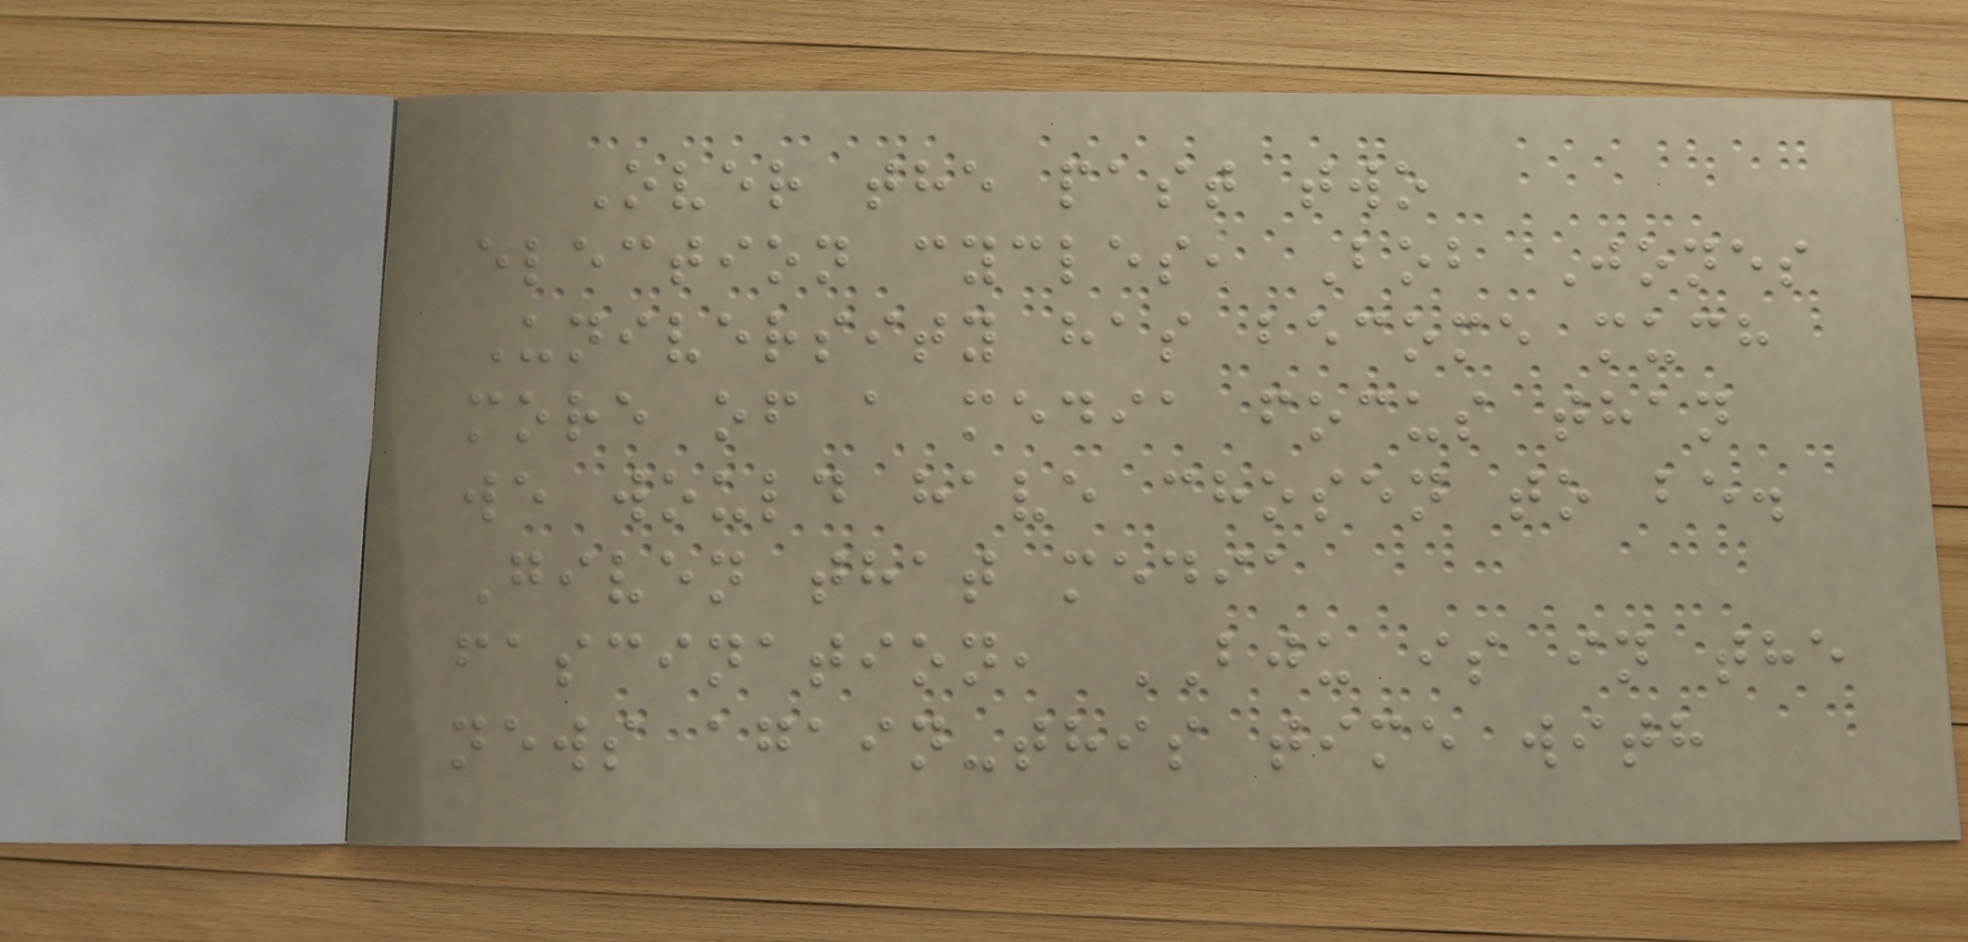Over the past two
election cycles, Bob Jones
University has become much
more of a media focus than
we would have chosen to be.
Given that media
fascination, BJU is in the
news again-this time with
